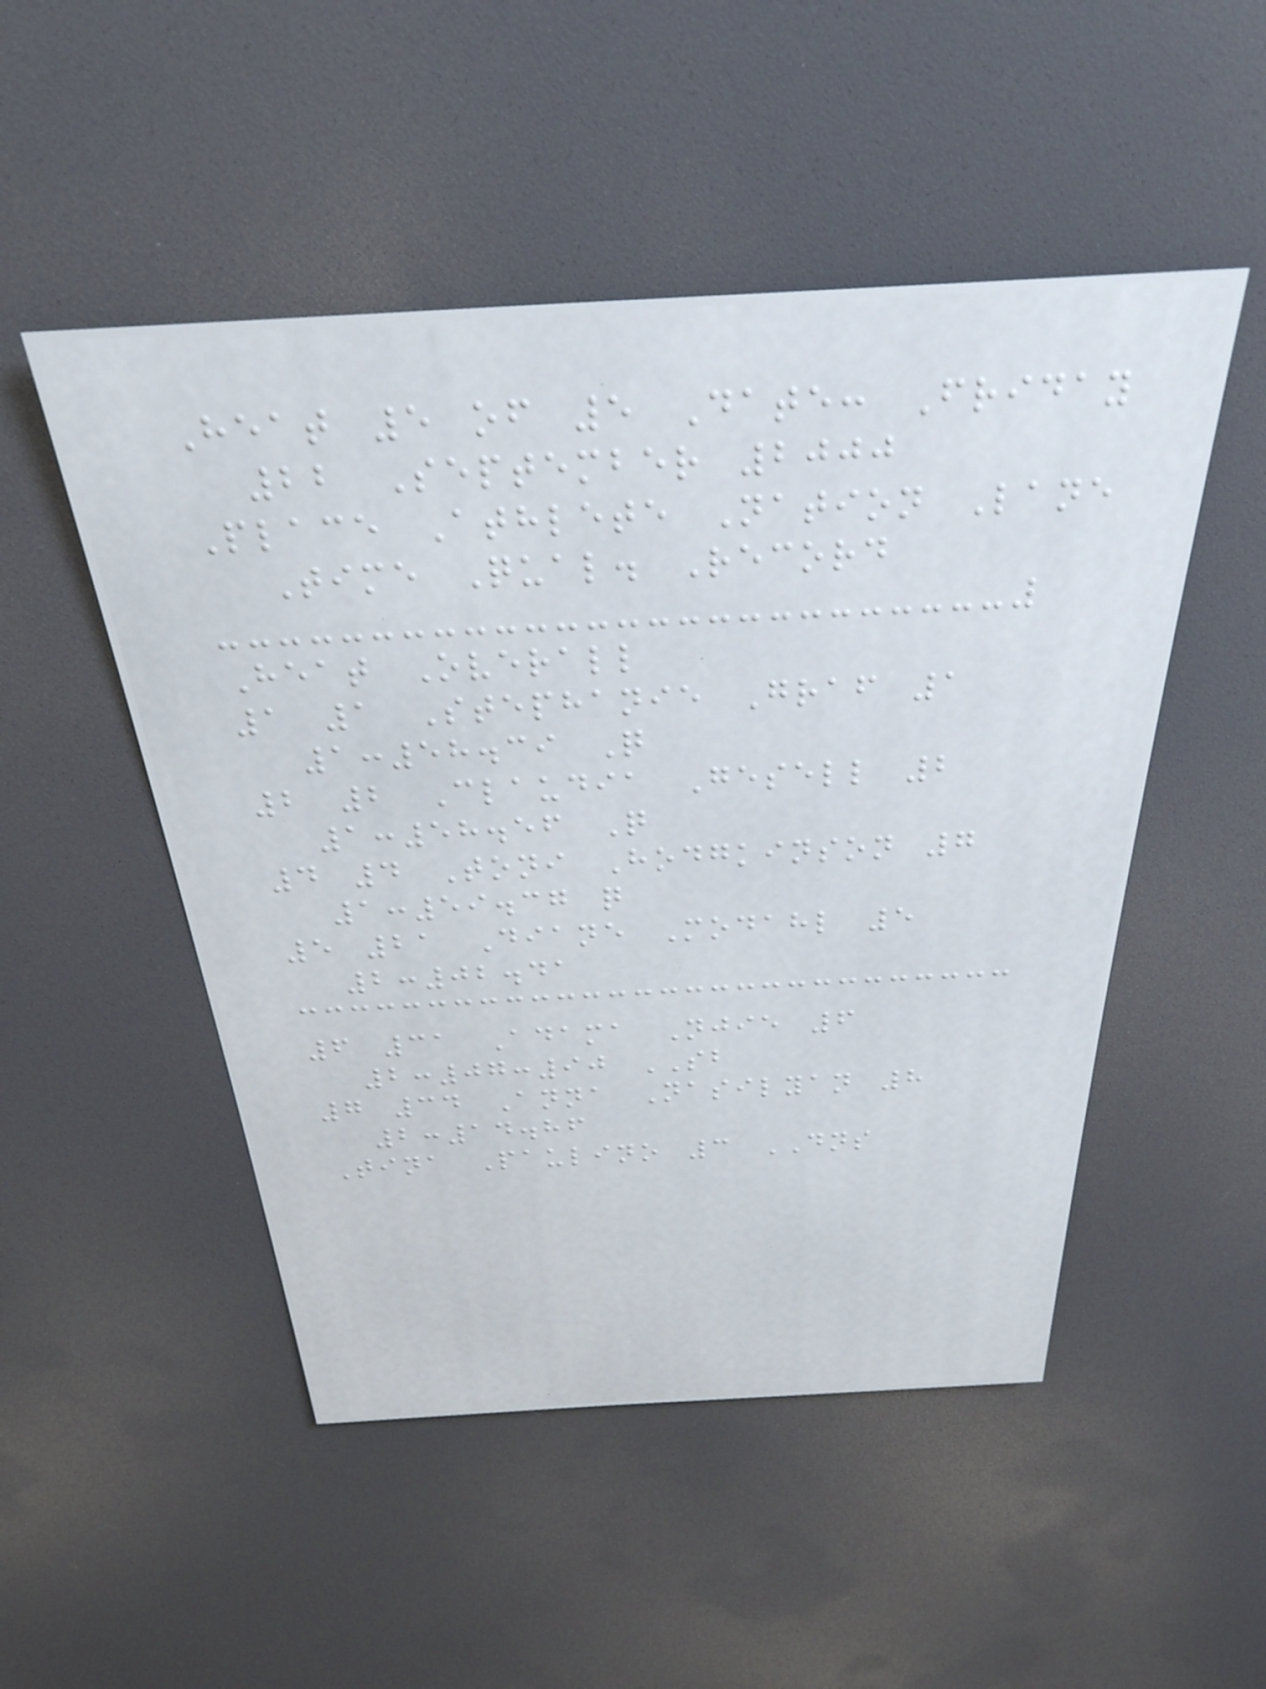Heat 5 of 5 Date: Friday
22 September 2000
Place Athlete Nation Lane
Time Qual. Record
Heat Overall
1 1 Stephanie Graf 1
1:58.39 Q
2 2 Claudia Gesell 2
1:58.56 Q
4 4 Toni Hodgkinson 7
1:59.37 q
5 21 Diane Modahl 5
2:02.41
6 31 Adama Njie 6
2:07:90 SB
7 34 Anna Nasilyan 8
2:14.86
Tina Paulino 3 DNS
